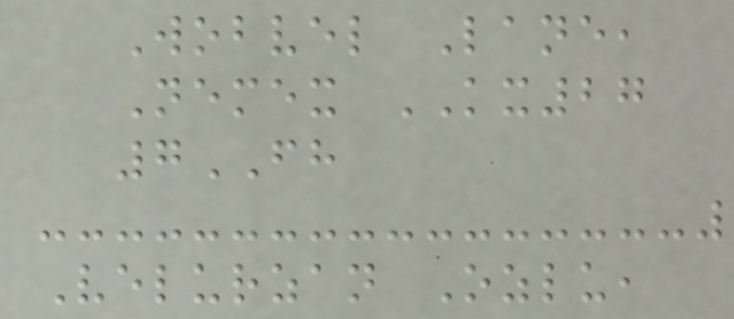Wobvel Lane,
Nemex KX27
7FH
Velurzan Ozlu,
